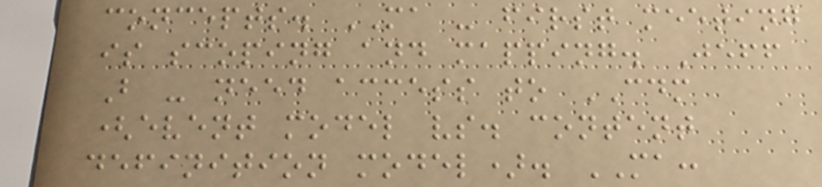concepts. MA - first meeting
is scoping and mapping. Jeff
B - need access to CDM
(event model vs. content
definition model). MA:
